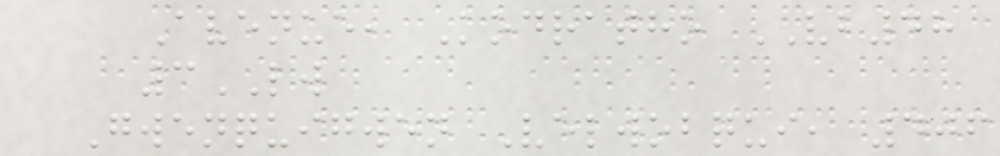Avenue, Kodratho VB48
3LW
Gwenquigwen Velwobqui, 406
